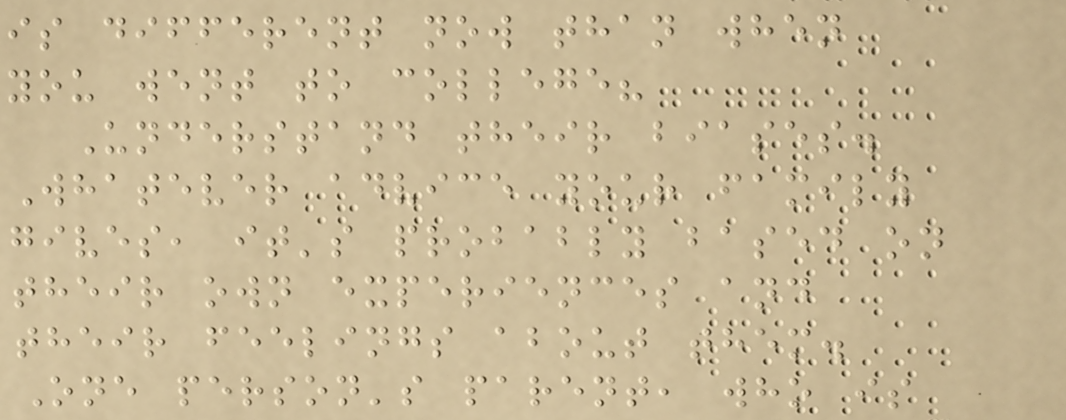is different now than when
you went to college?
Understand their biases.
Whatever advice your family
gives, it's probably based on
their own experiences and
their feelings about them.
One person's parent, who is
